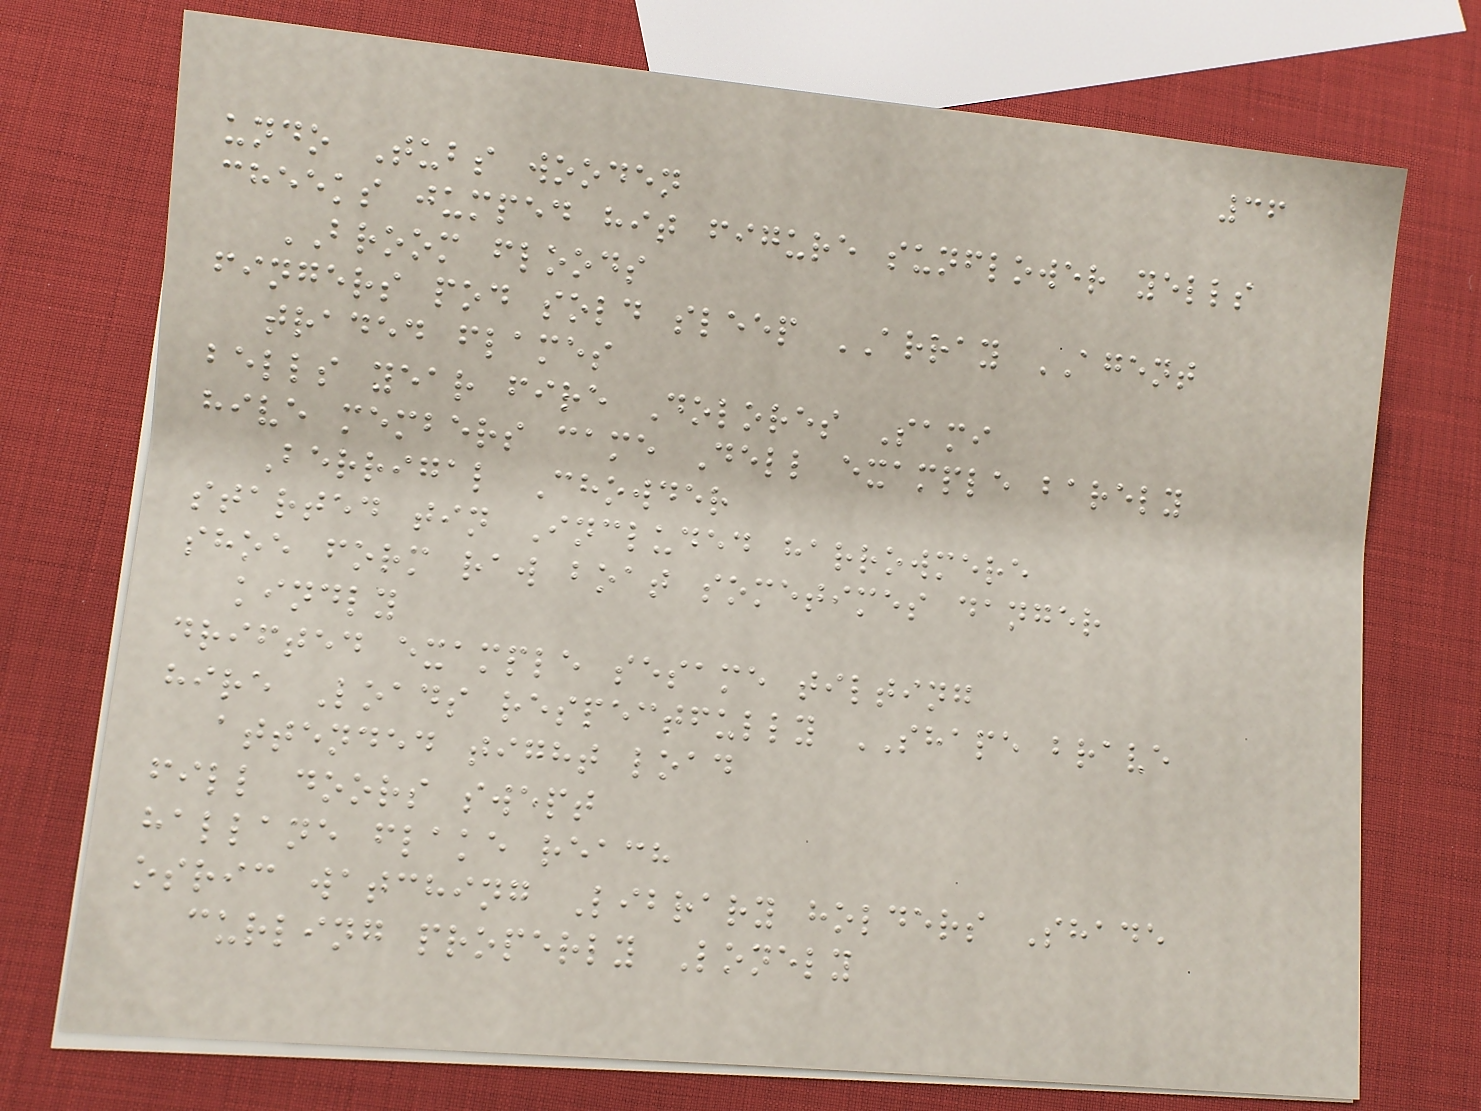36
undo Tubs wooden
cheeks jumped hit figure sunflower yells
BROOM floods
fingers pod sold sleep ARRAY AGENT
traded flames
bells year fire Dolores Sami
hive members came Dell example barely
Berrigal Chowder
started tin Included harrowmere
shoe form raw boat sometimes danger
kindly
drifted example sesame tilting
hire Loads respectfully SHAPE brave
attended tight load
fill doors swept
hallane flake reach
osric watching Library holders Shade
curling properly Lonely
